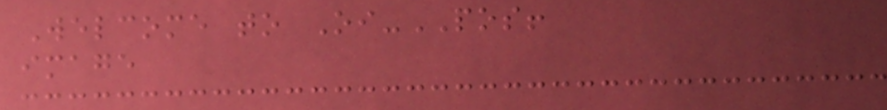Welcome to Oi-POS!
image
